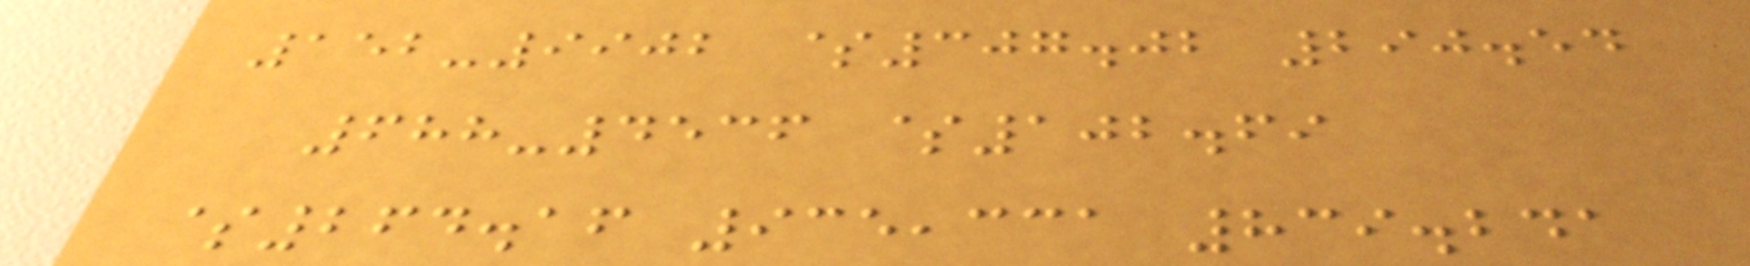152-9902 $307.02 290.54
688-4536 $102.69
$264.16 935,331 839.241
